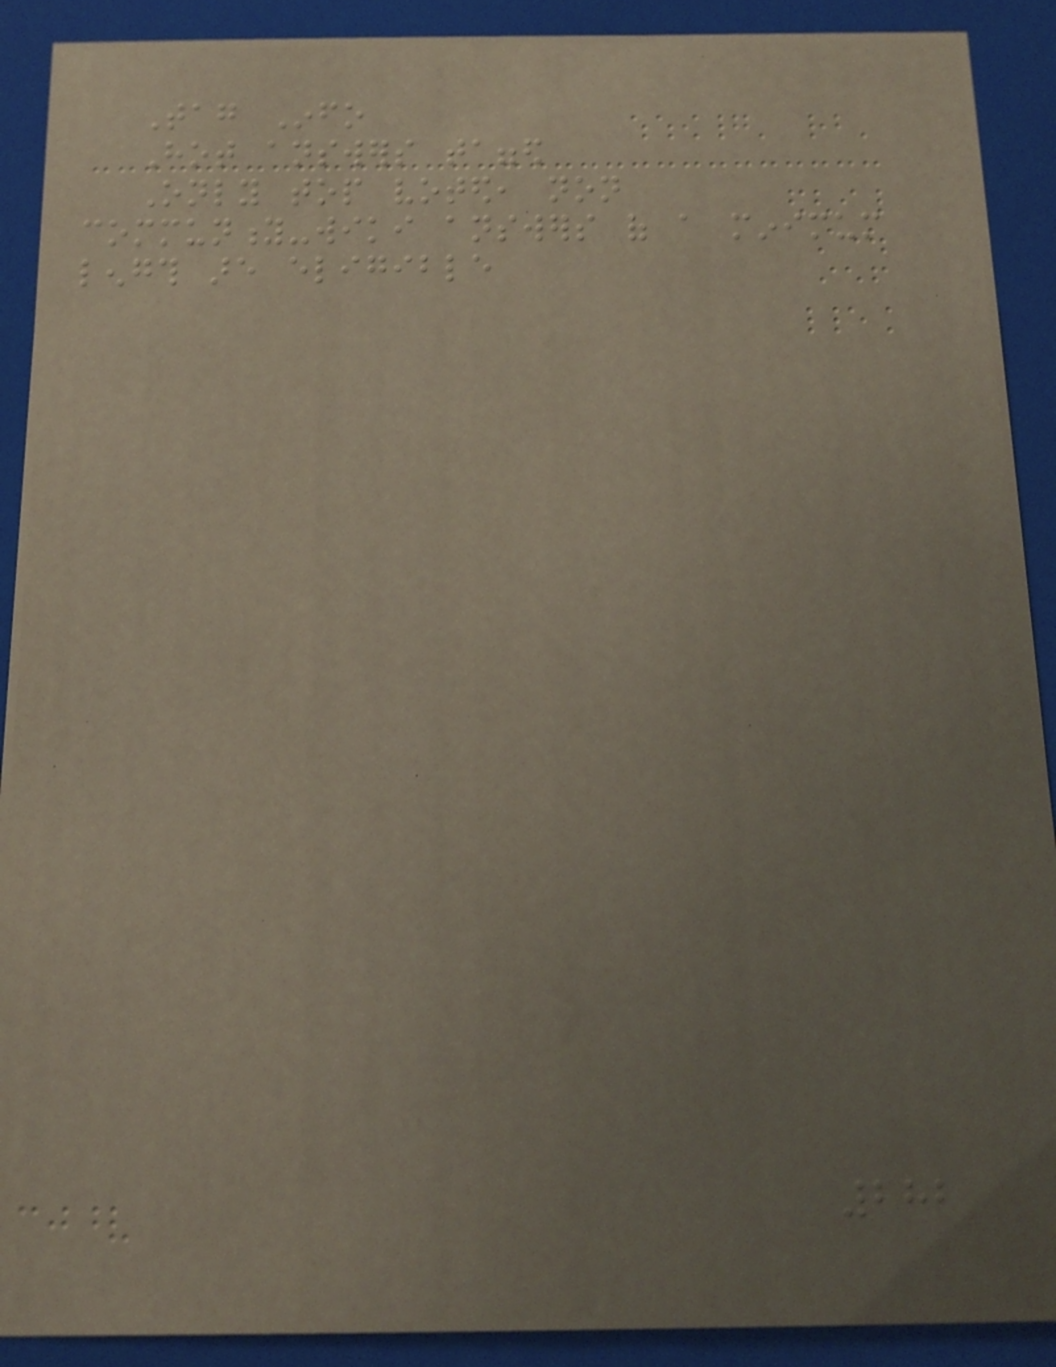Tag Info
Hot answers tagged
Only top voted, non
community-wiki answers of a minimum
length are eligible
282
